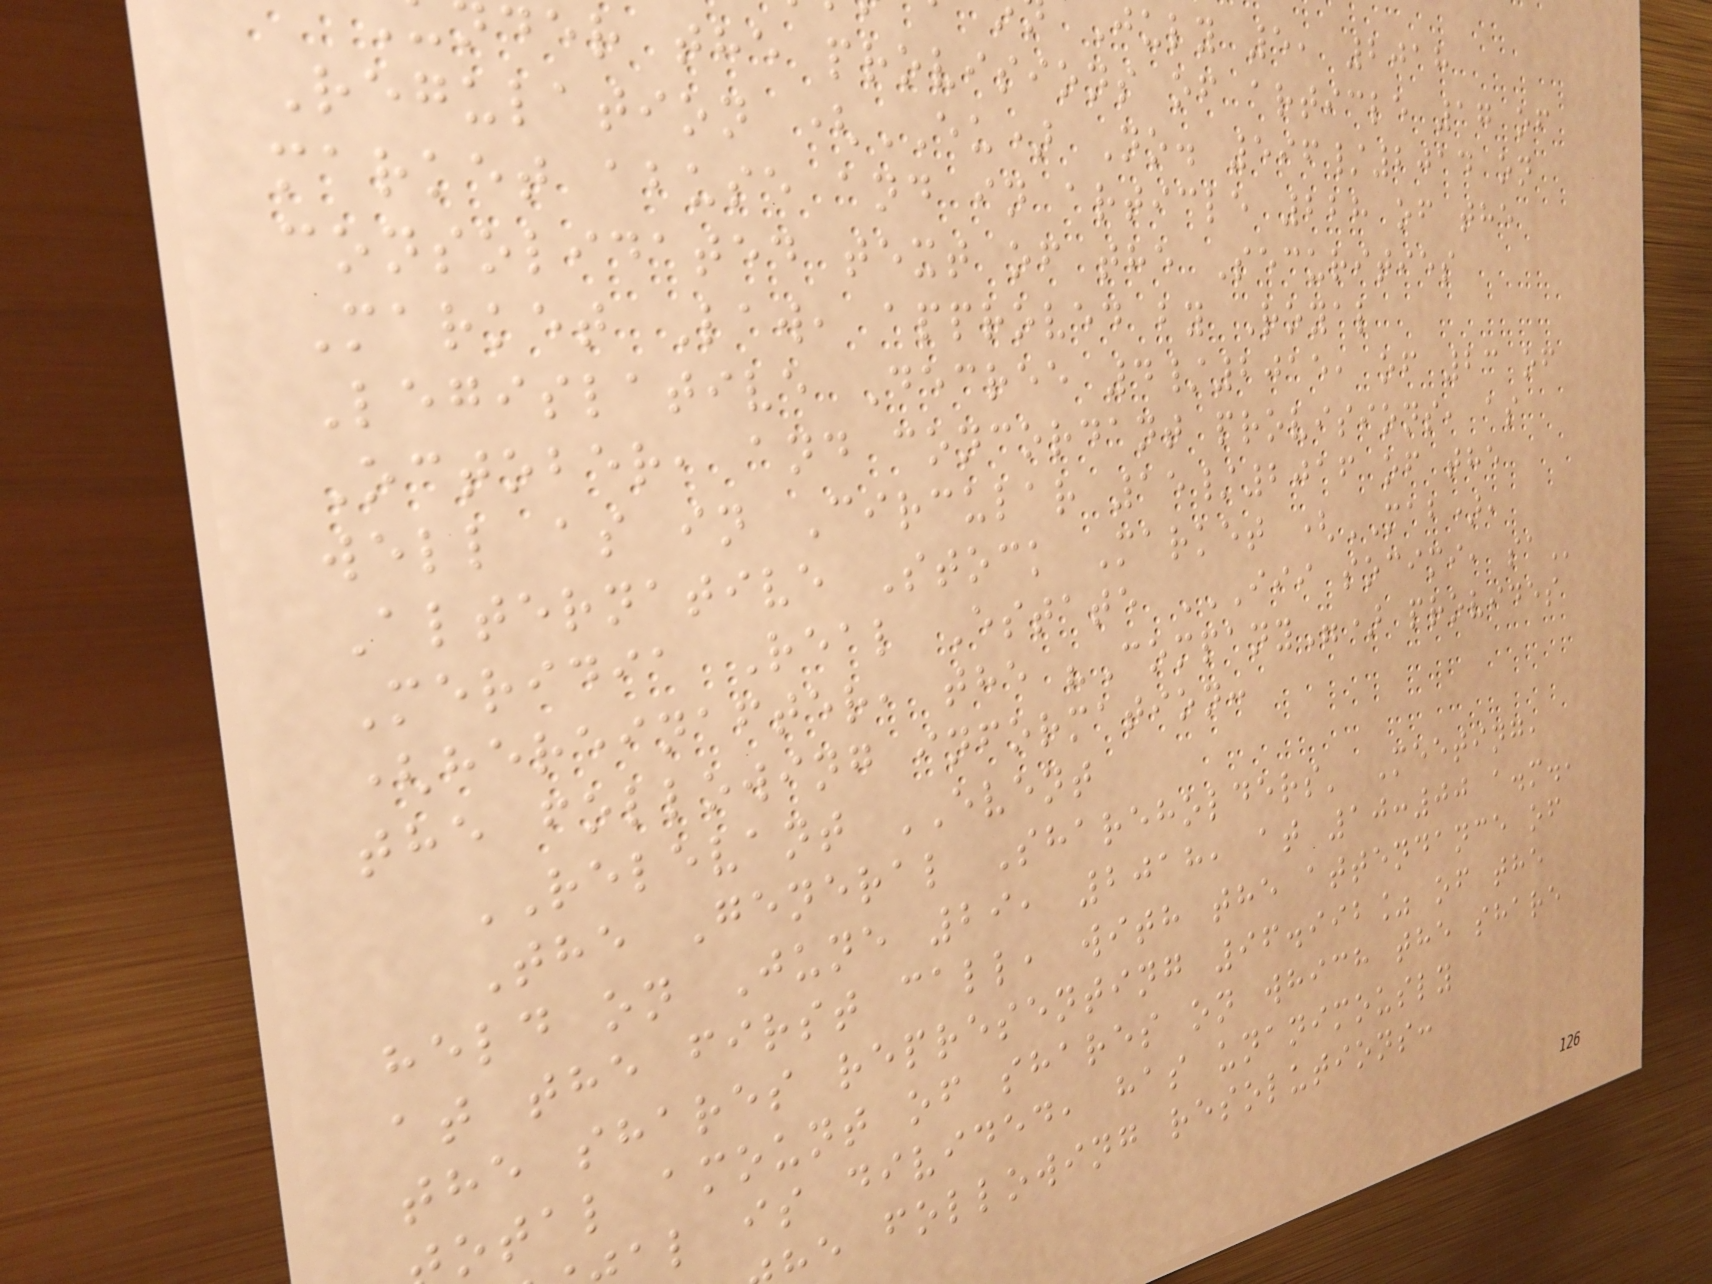July 5, 2018
der the provisions of article 17 of
Regulation (EU) No. 596/2014 on
market abuse and in article 228 of the
consolidated text of the Securities
Market Law, approved by Royal
Legislative Decree 4/2015, of 23 of
October, and concordant provisions, as
well as in Circular 15/2016 of the
Alternative Stock Market (MAB),
Meridia Real Estate III SOCIMI, SA
(hereinafter, the "Company") provides
the following information:
RELEVANT EVENT
The General Shareholders' Meeting,
held on June 29, 2018, at 10:00 a.m.,
at the first call, with the attendance of
the shares representing 96.992% of the
otal amount of shares on which the share
al is divided, has unanimously
e following resolutions:
